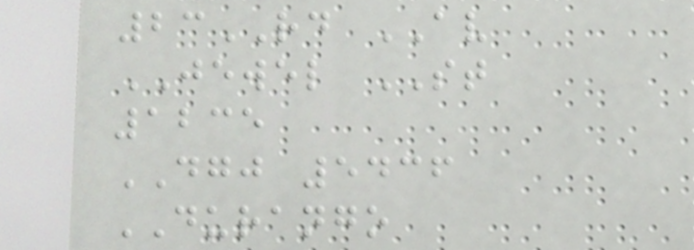23RD AV
JEWEL ST
1235
DGJ 5436
DURANGO
